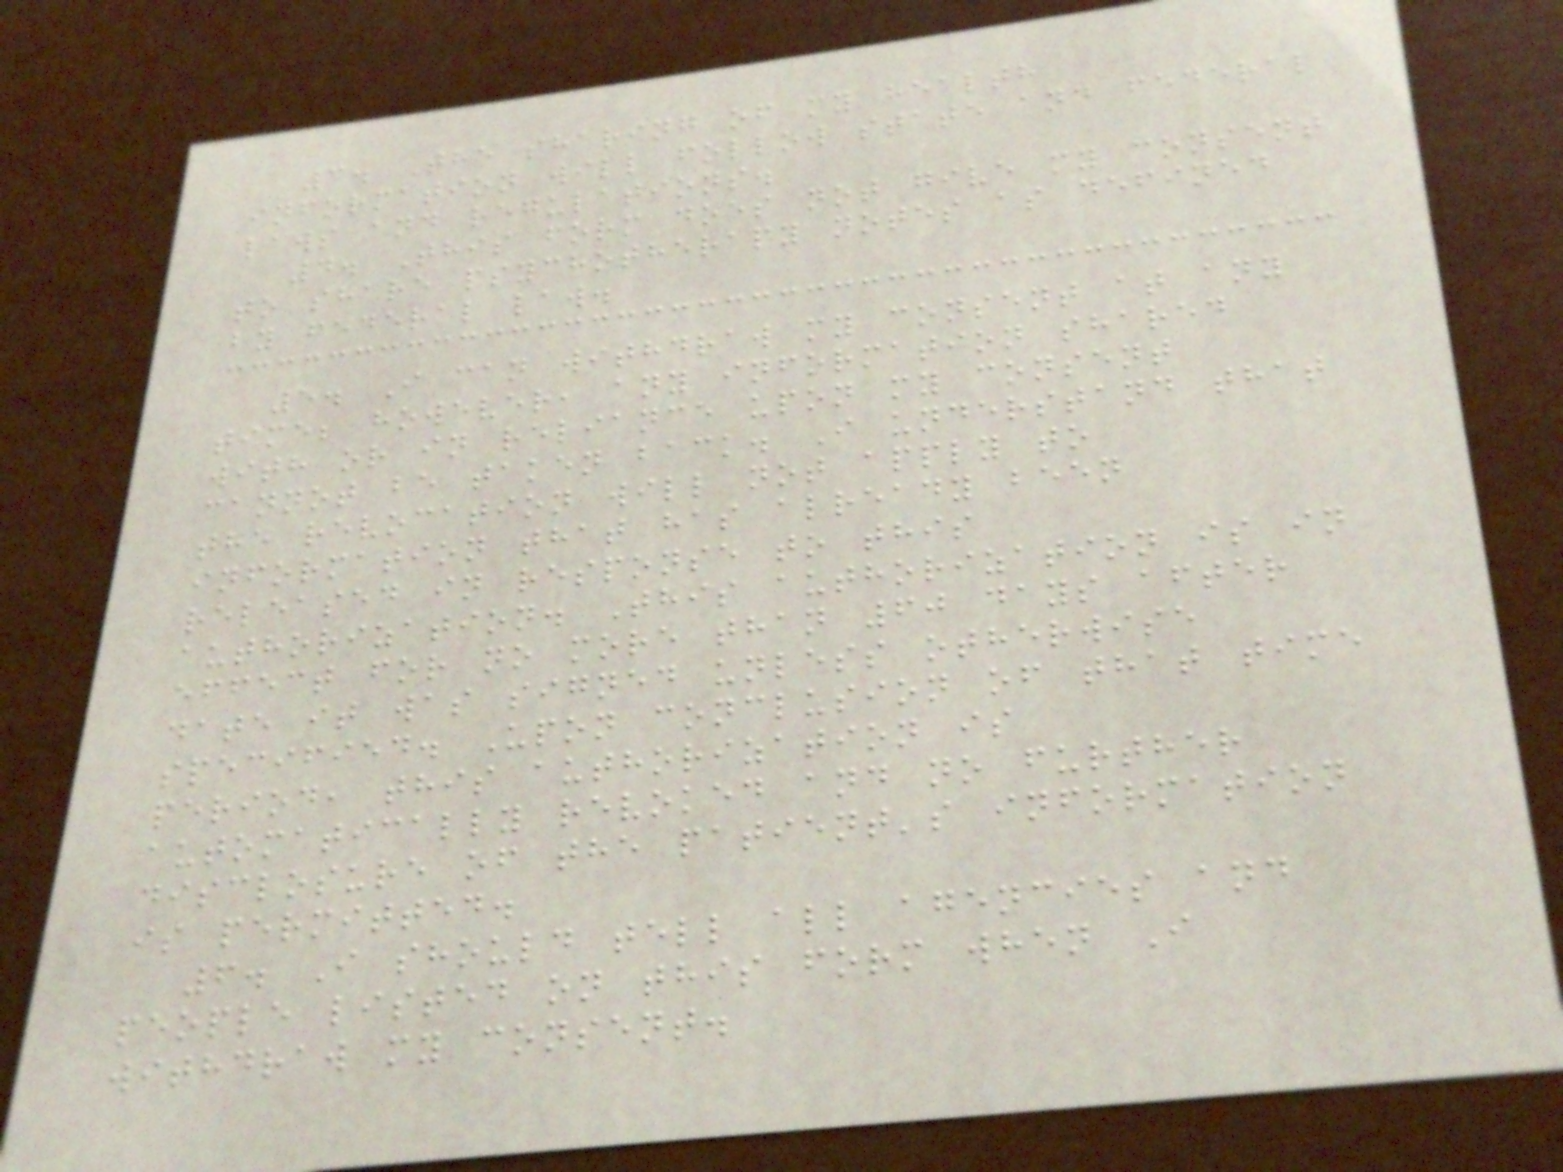3. The sharing of my health
information will follow state and federal
laws and regulations.
4. This form does not give my consent
to share psychotherapy notes as defined
by federal law.
5. I can withdraw my consent at any
time; however, any information shared
with or in reliance upon my consent
cannot be taken back. I understand that
the revocation will not apply to
information that has already been
released in response to this
authorization. This authorization is in
effect for no more than 60 days after
date it was signed unless otherwise
specified. Upon conclusion of that time
period, this authorization is
automatically revoked and no further
disclosure of the patient's information
is permitted.
6. I should tell all agencies and
people listed on this form when I
withdraw my consent.
